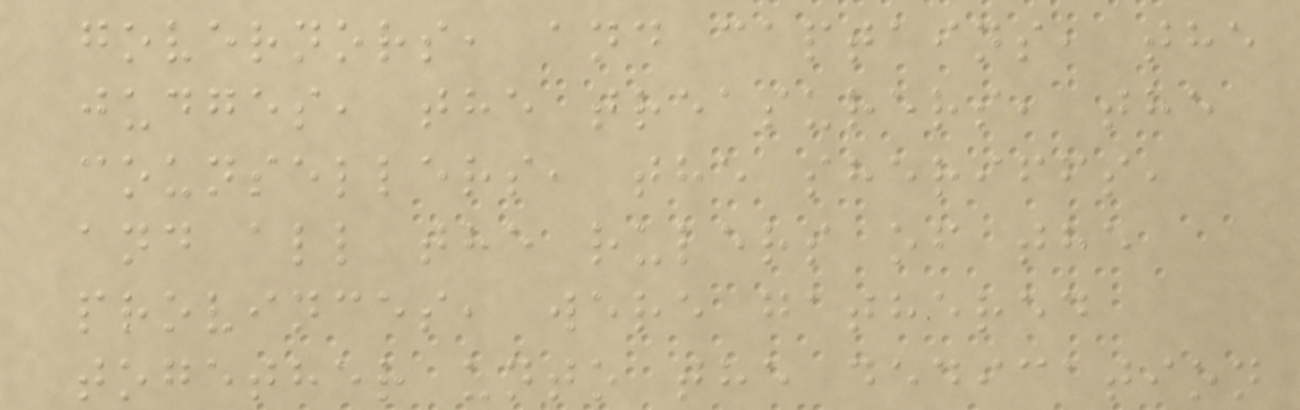governors, and captains, the
judges, the treasurers, the
counsellers, the sheriffs,
and all the rulers of the
provinces, were gathered
together unto the dedication
